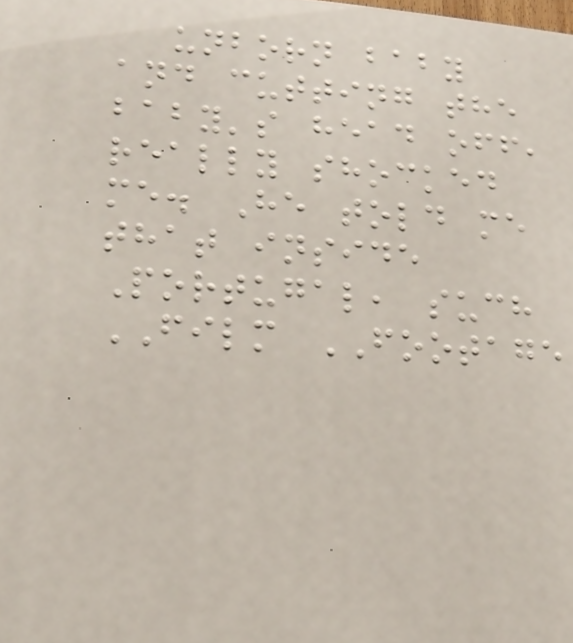unborn baby
and cutting the
baby's head off,
really shocked
me. He told me
that inside
Portugal, such
FILM FOOTAGE
